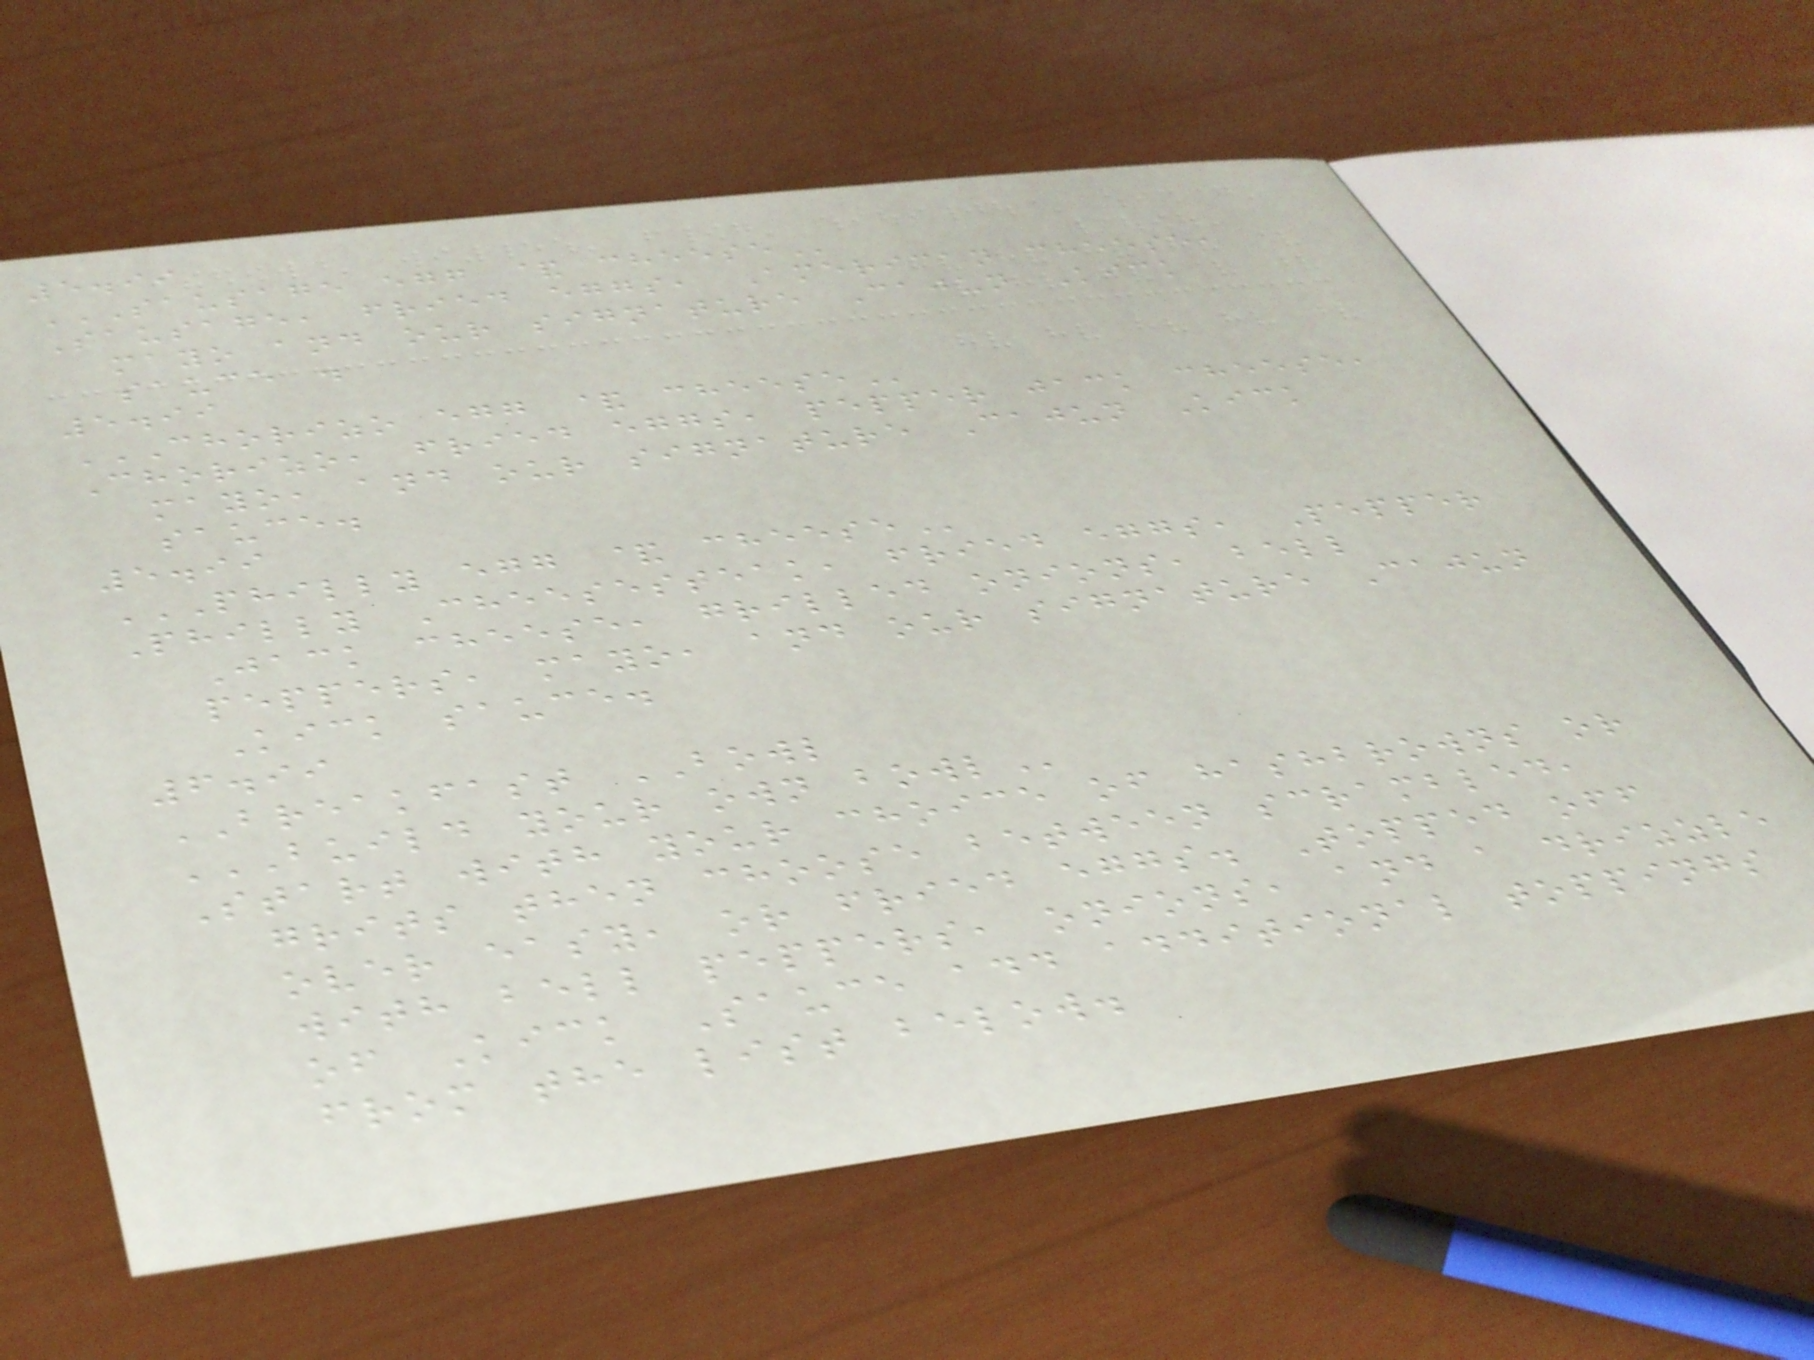5.99
SAUSAGE EGG & CHEESE
Sausage, fried eggs, American cheese,
mayo and our signature Cajun Kick
sauce .
5.99
CHORIZO EGG & CHEESE
Chorizo, fried eggs, pepper jack cheese,
mayo, and our signature Cajun Kick
sauce.
5.99
PHILLY EGG & CHEESE
Philly Cheesesteak, fried eggs, Pepper
Jack cheese, grilled onions, bell
peppers, mayo, and our signature Cajun
Kick sauce.
6.99
BREAKFAST BOWL
BUILD YOUR OWN BOWL
Start with your choice of hashbrowns or
grits then choose between scrambled,
over easy, or fried eggs. Topped off
with bell peppers, onions, and a drizzle
of Kick Sauce add additional toppings
from the list below.
